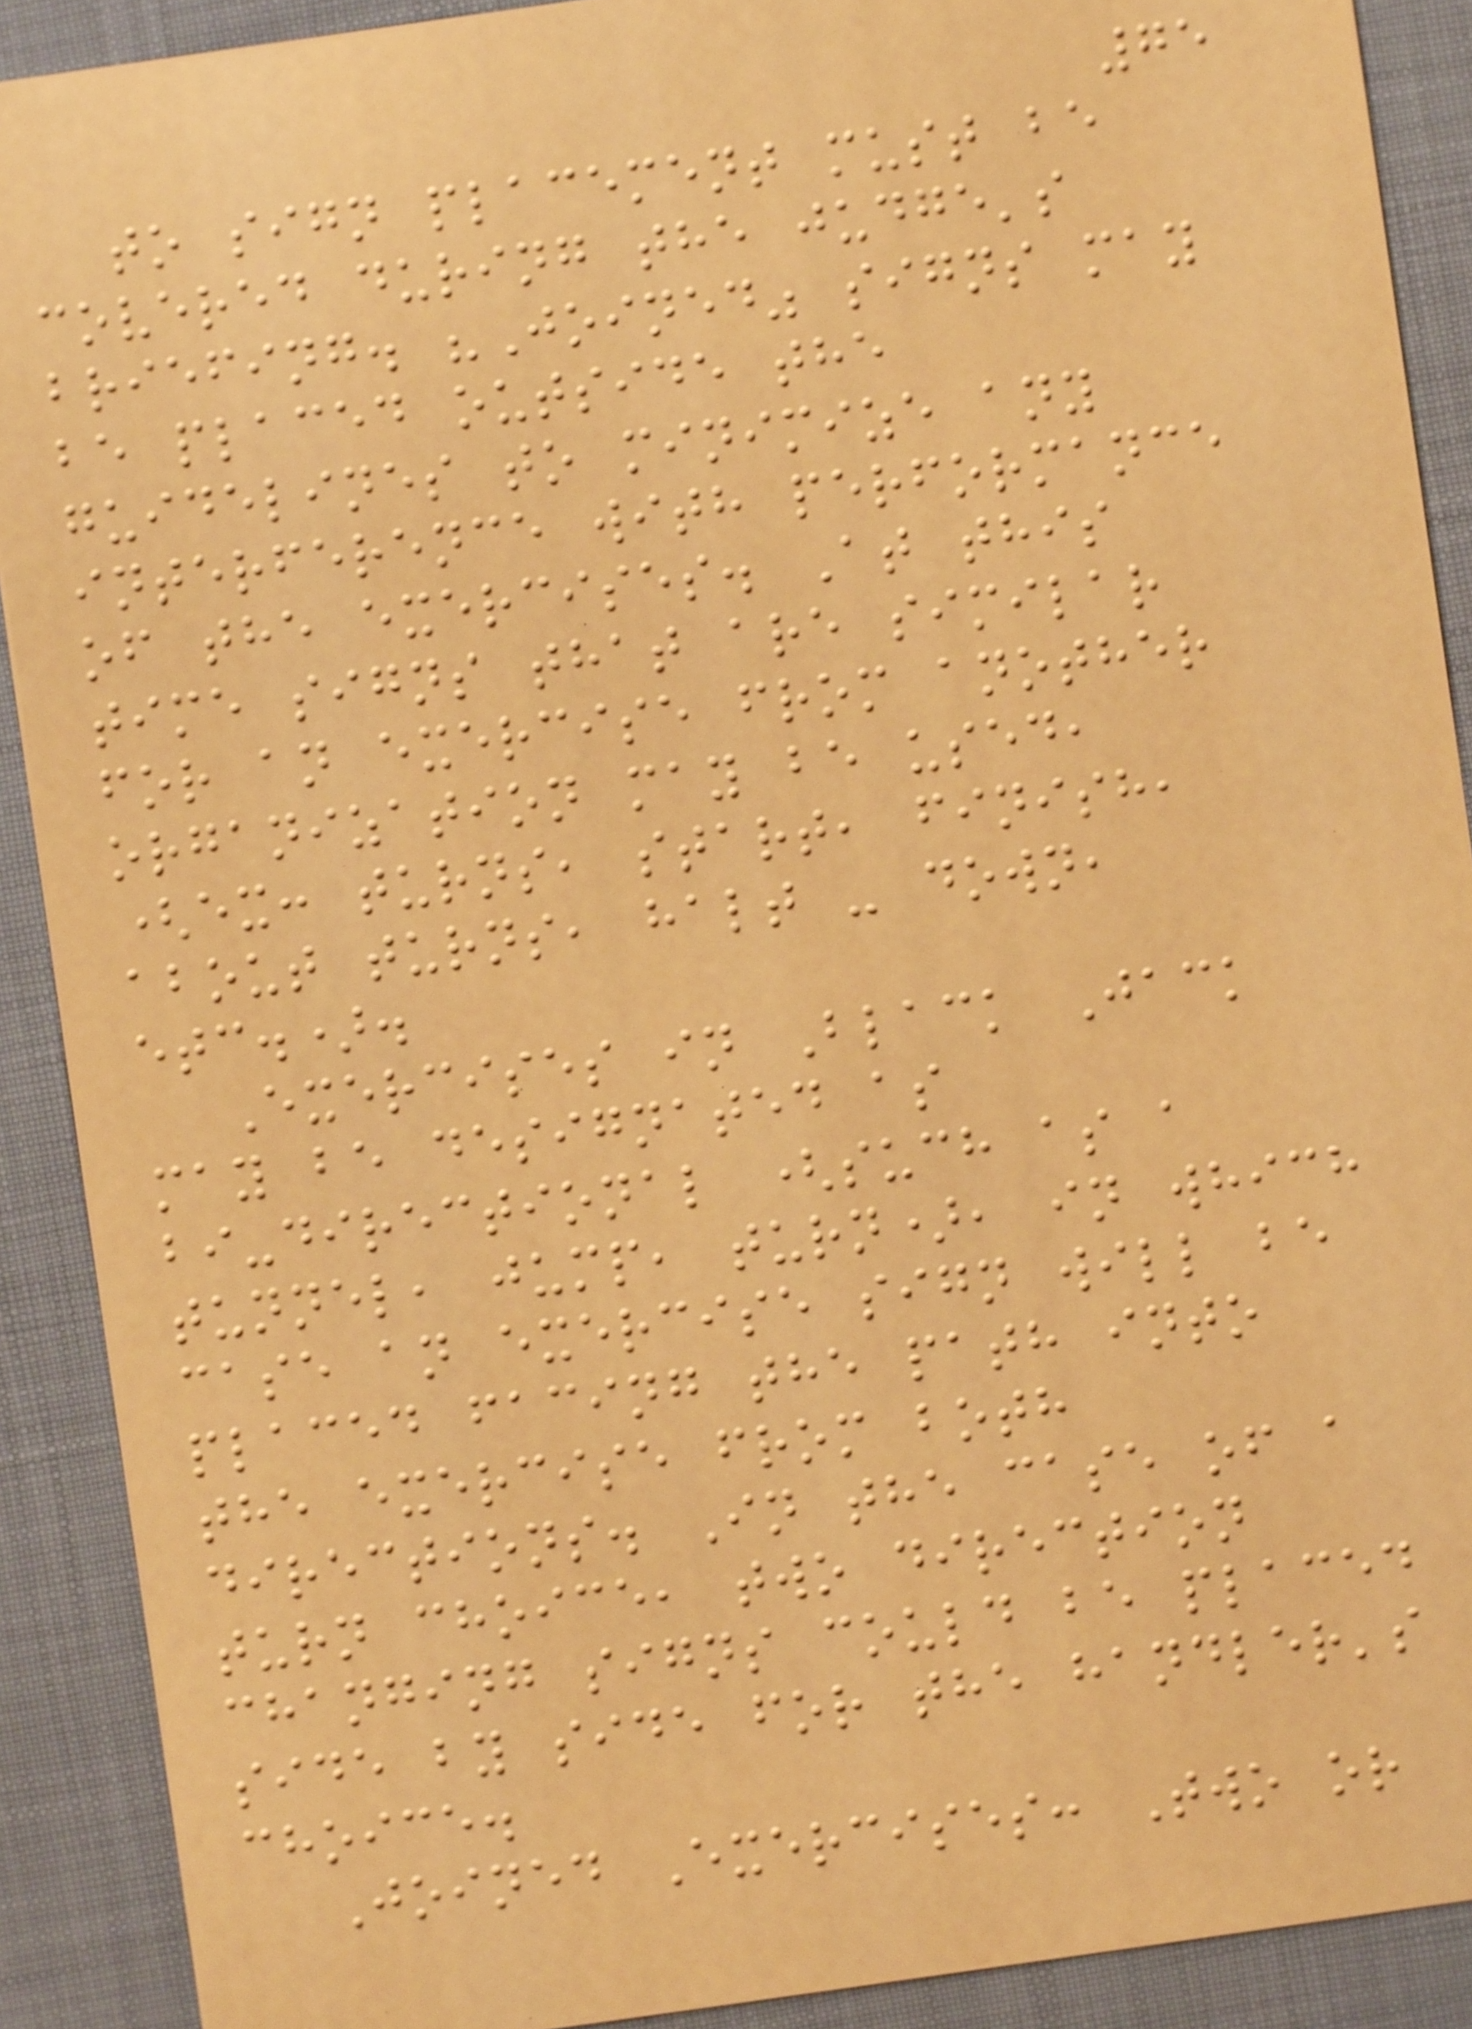75
to sign placement must be
covered during the judge's
briefing. "Joined" signs may
be placed outside the
guidelines to minimize any
interference with performance
of the exercises. At this
time signs that are similar
for an exercise from another
organization may be used,
(ex: turns, start, finish,
about turns, halt - down,
etc.).
Exercises in Black Jack
may be designated as
bi-directional (such as a
tunnel, jump, turn), in which
case an exercise sign will be
placed facing the path into
the exercise from both
directions. In the case of a
turn choice, two direction
changing signs could be placed
side by side for the handler's
choice.
Joined Exercises: Two or
